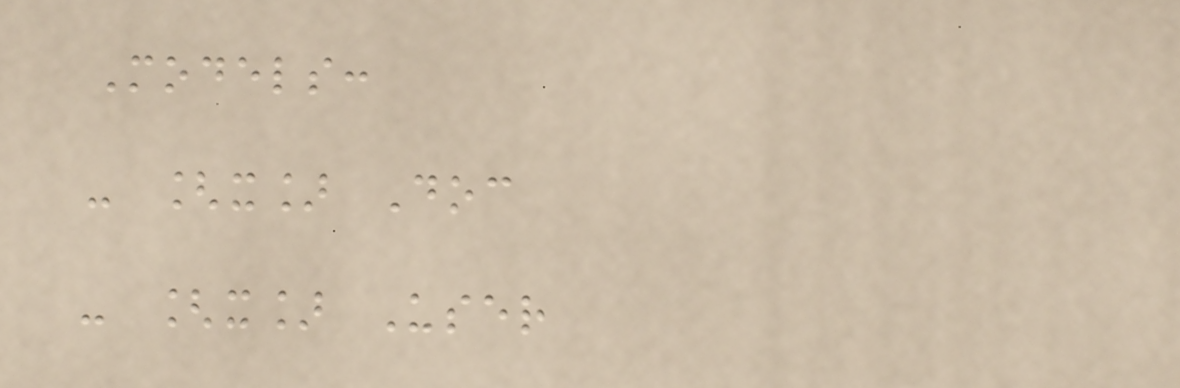Models:
- [x] Doc
- [x] User
